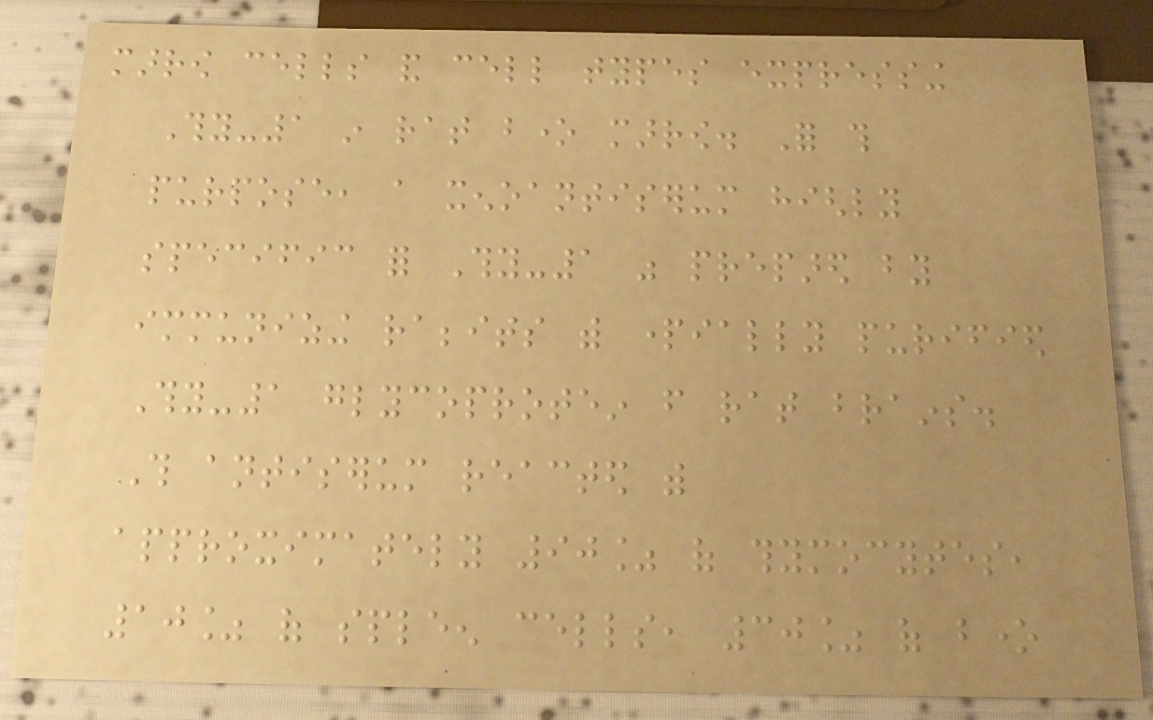marrow cells and cell types expressing
Thy-1 in rat bone marrow. For this
purpose, a xenoantiserum highly
specific for Thy-1 was prepared by
immunizing rabbits with partially purified
Thy-1 glycoprotein from rat brains.
This antiserum reacted with
approximately 90% of thymocytes,
10% of spleen cells, 30% of bone
